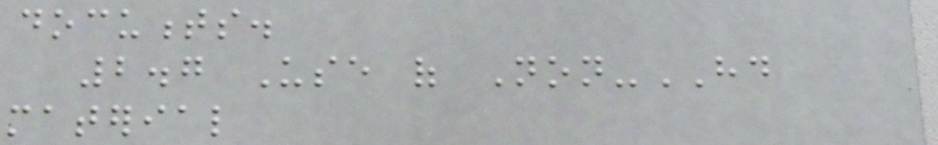documents.
2.7 Use of Non-HD
material
